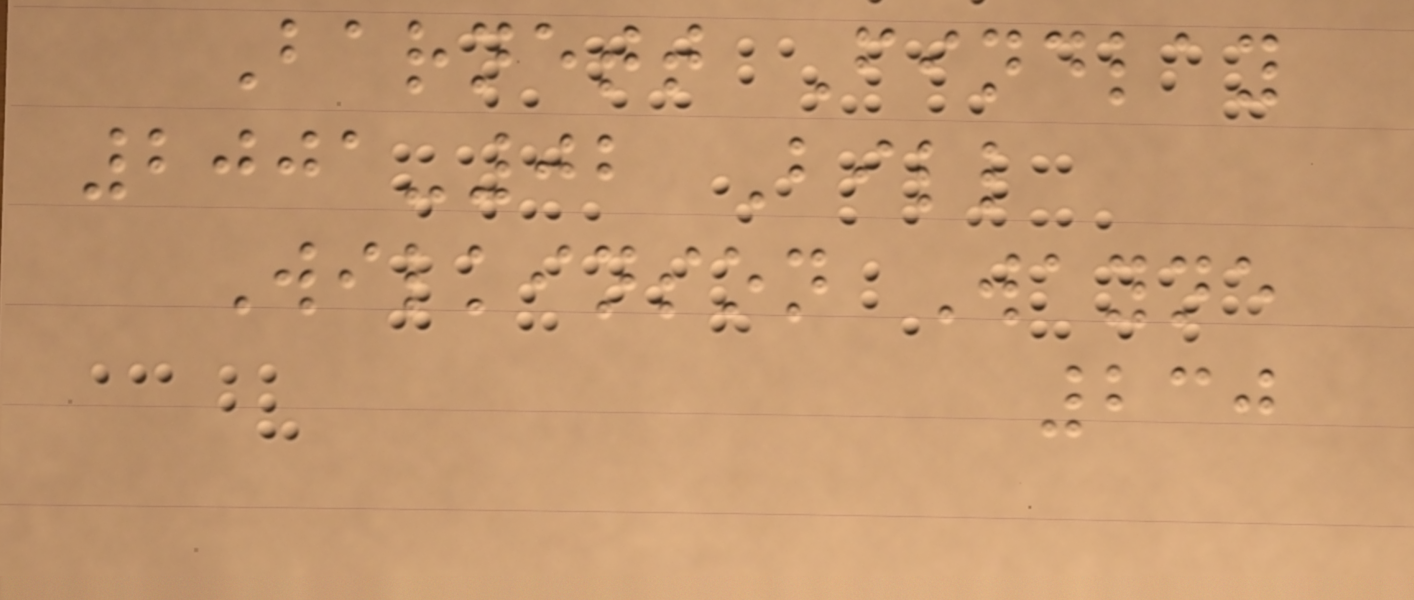Barnett Findlay
2001-02 Bill
Wilkinson Wayne
230
